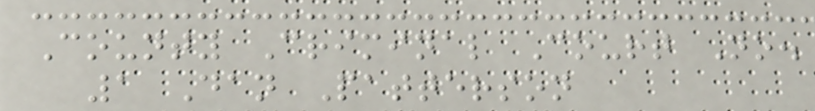County Criminal Court No.
1 Dan Patterson
